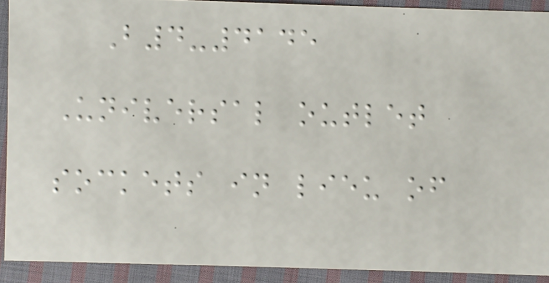B4-4145
Universal outlet
sockets in lieu of
